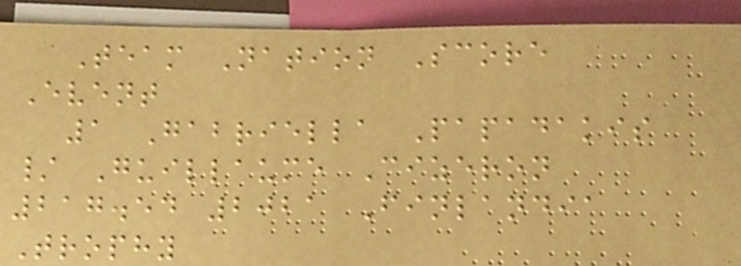Team Nation Score
Event
1 Gabriella Papadakis
/ Guillaume Cizeron
217.54 2021 Finlandia
Trophy
